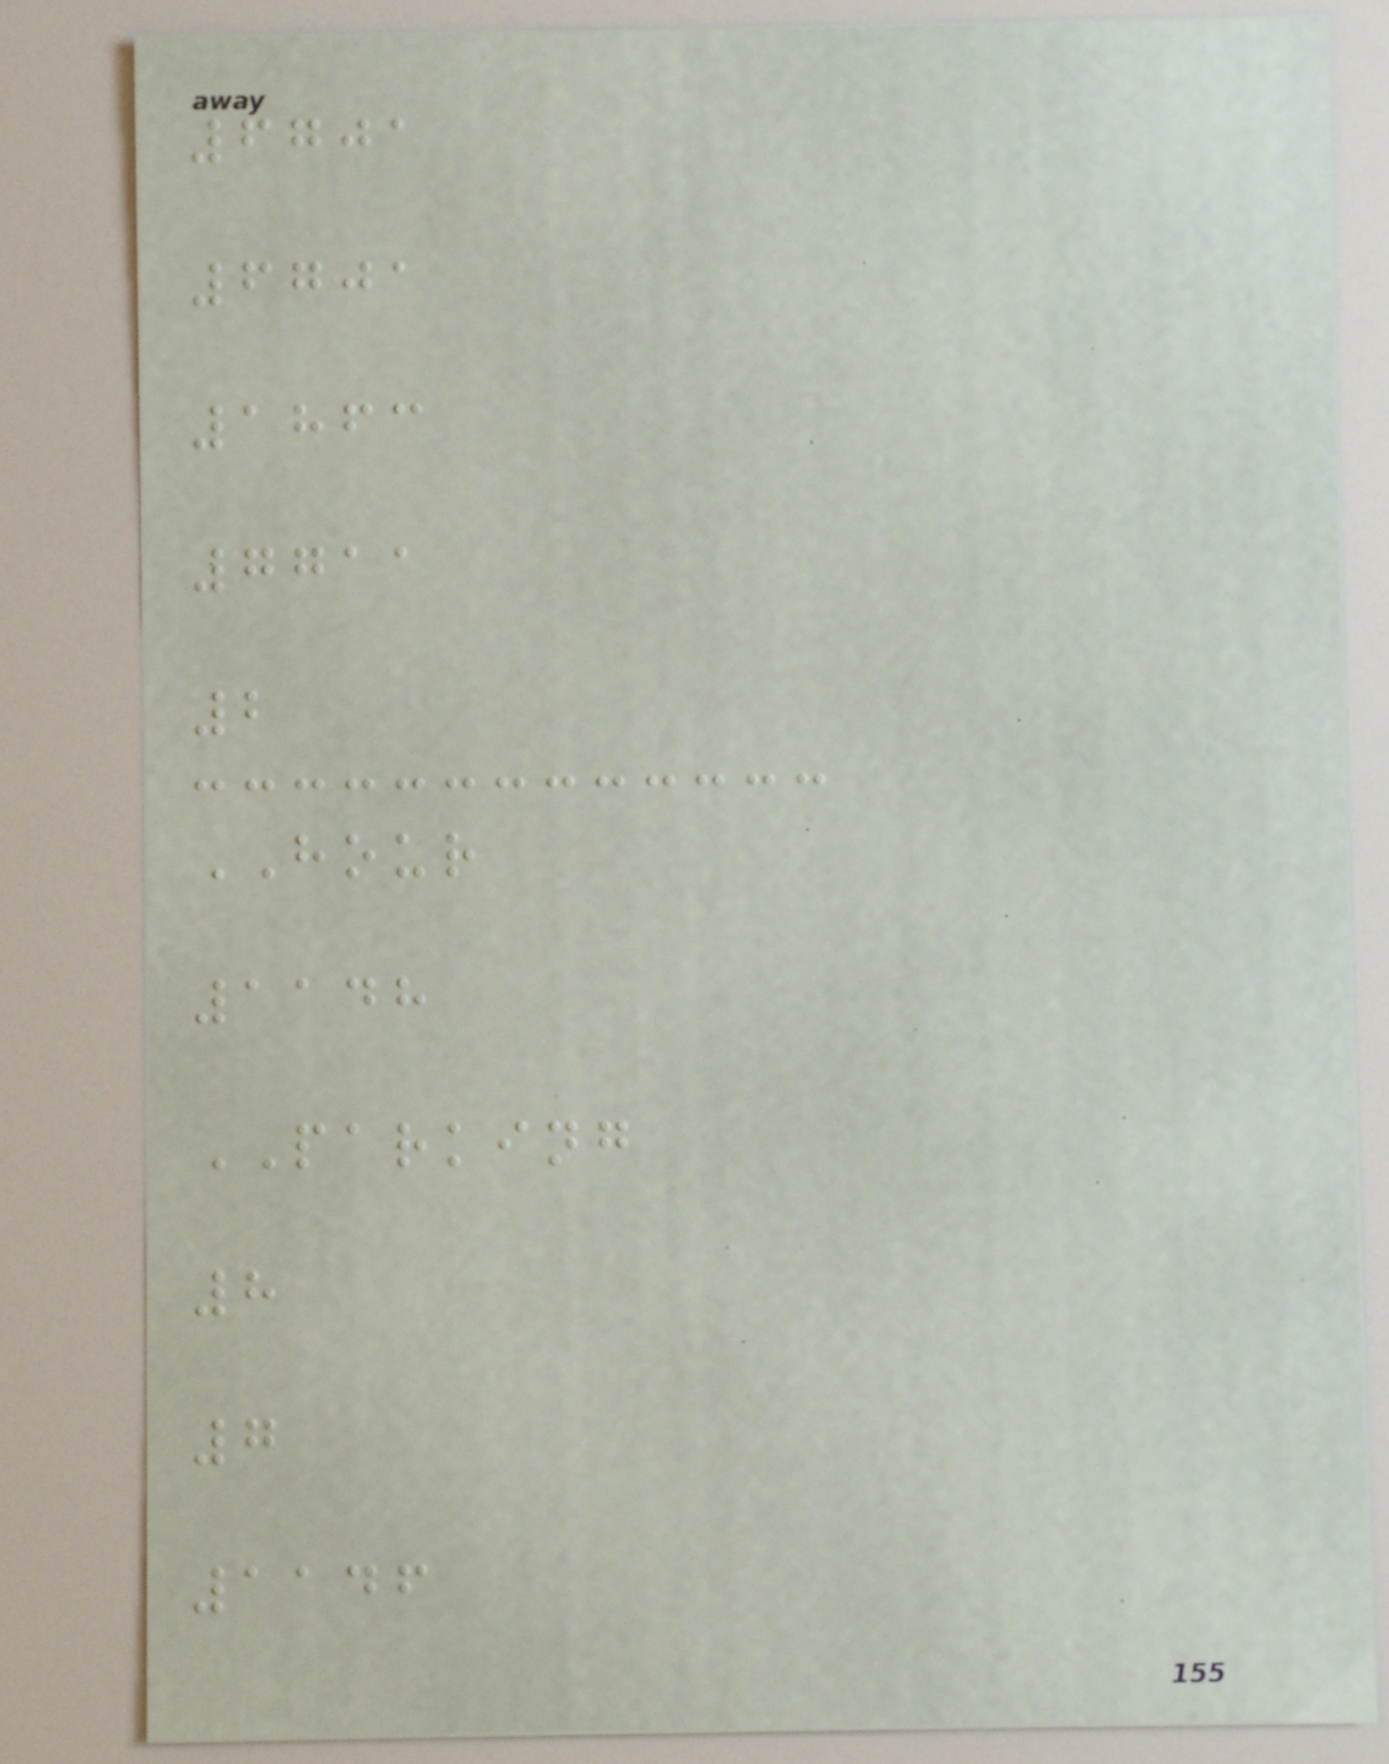6701
6701
1863
7711
2
HOUR
1148
PARKING
8
7
1146
